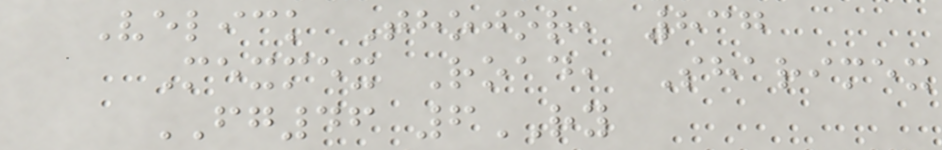Velick Thojor, 837
Mexmex Road, Sharimex
FG46 6RY
